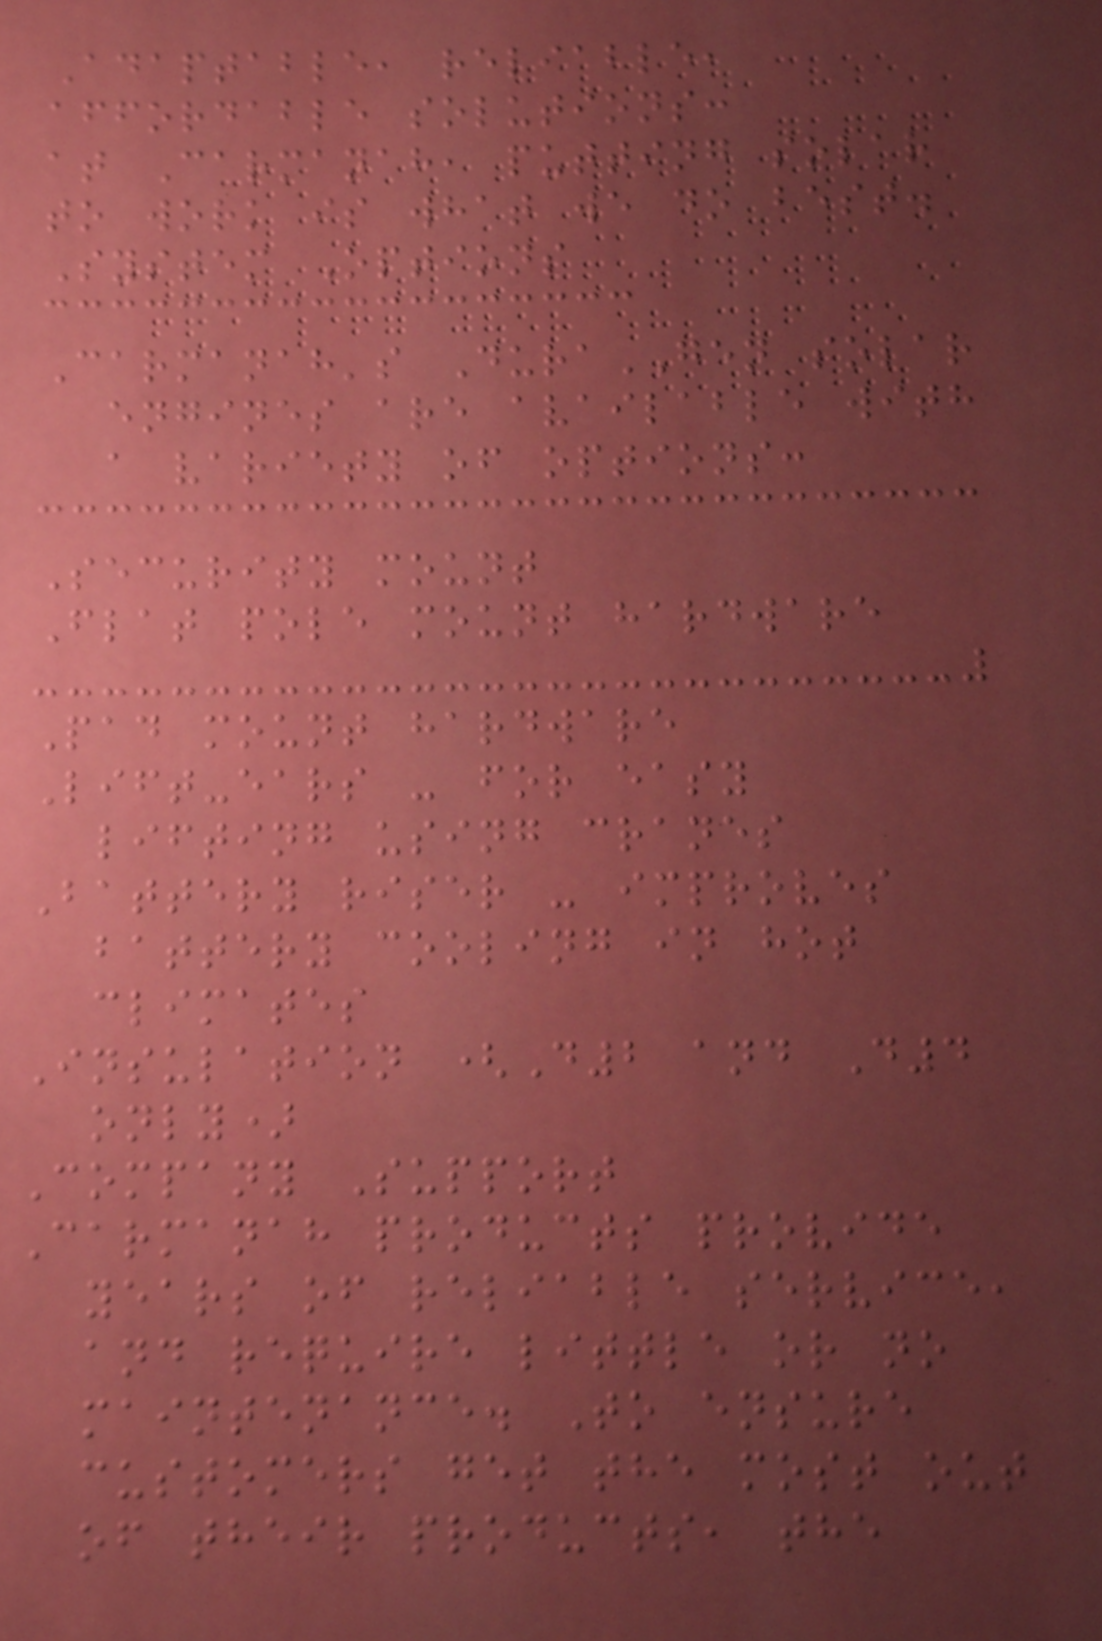Adaptable, reliable,
affordable solutions:
at Carmanah, putting solar
to work is what we do best.
System Options
Carmanah's DuraGEN solar
engines are available with
a variety of options:
Security mount
Flat pole mount hardware
Pad mount hardware
Lift-ears - for easy
lifting using cranes
Battery riser - improves
battery cooling in hot
climates
Insulation (D2 and D4
only)
Company Support
Carmanah products provide
years of reliable service,
and require little or no
maintenance. To ensure
customers get the most out
of their products, the
